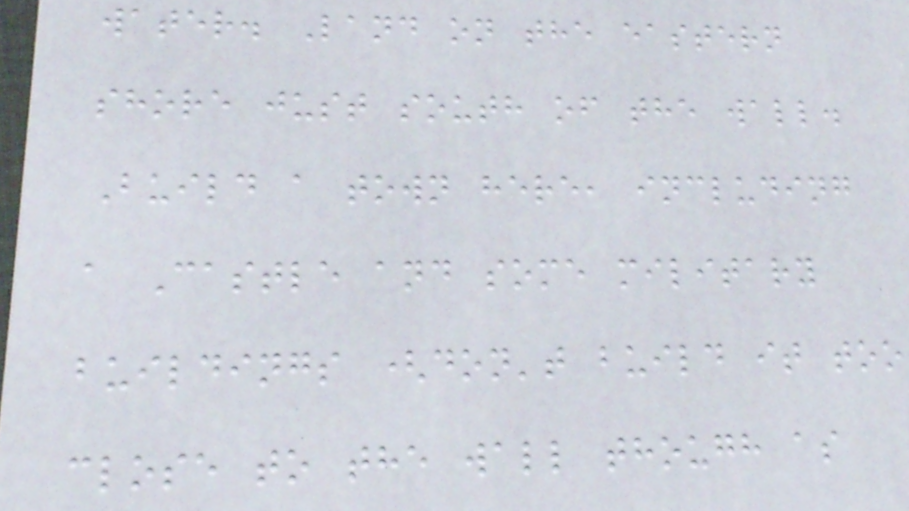water. Land on the eastern
shore just south of the wall.
Build a town here, including
a Castle and some military
buildings (don't build it too
close to the wall though as
